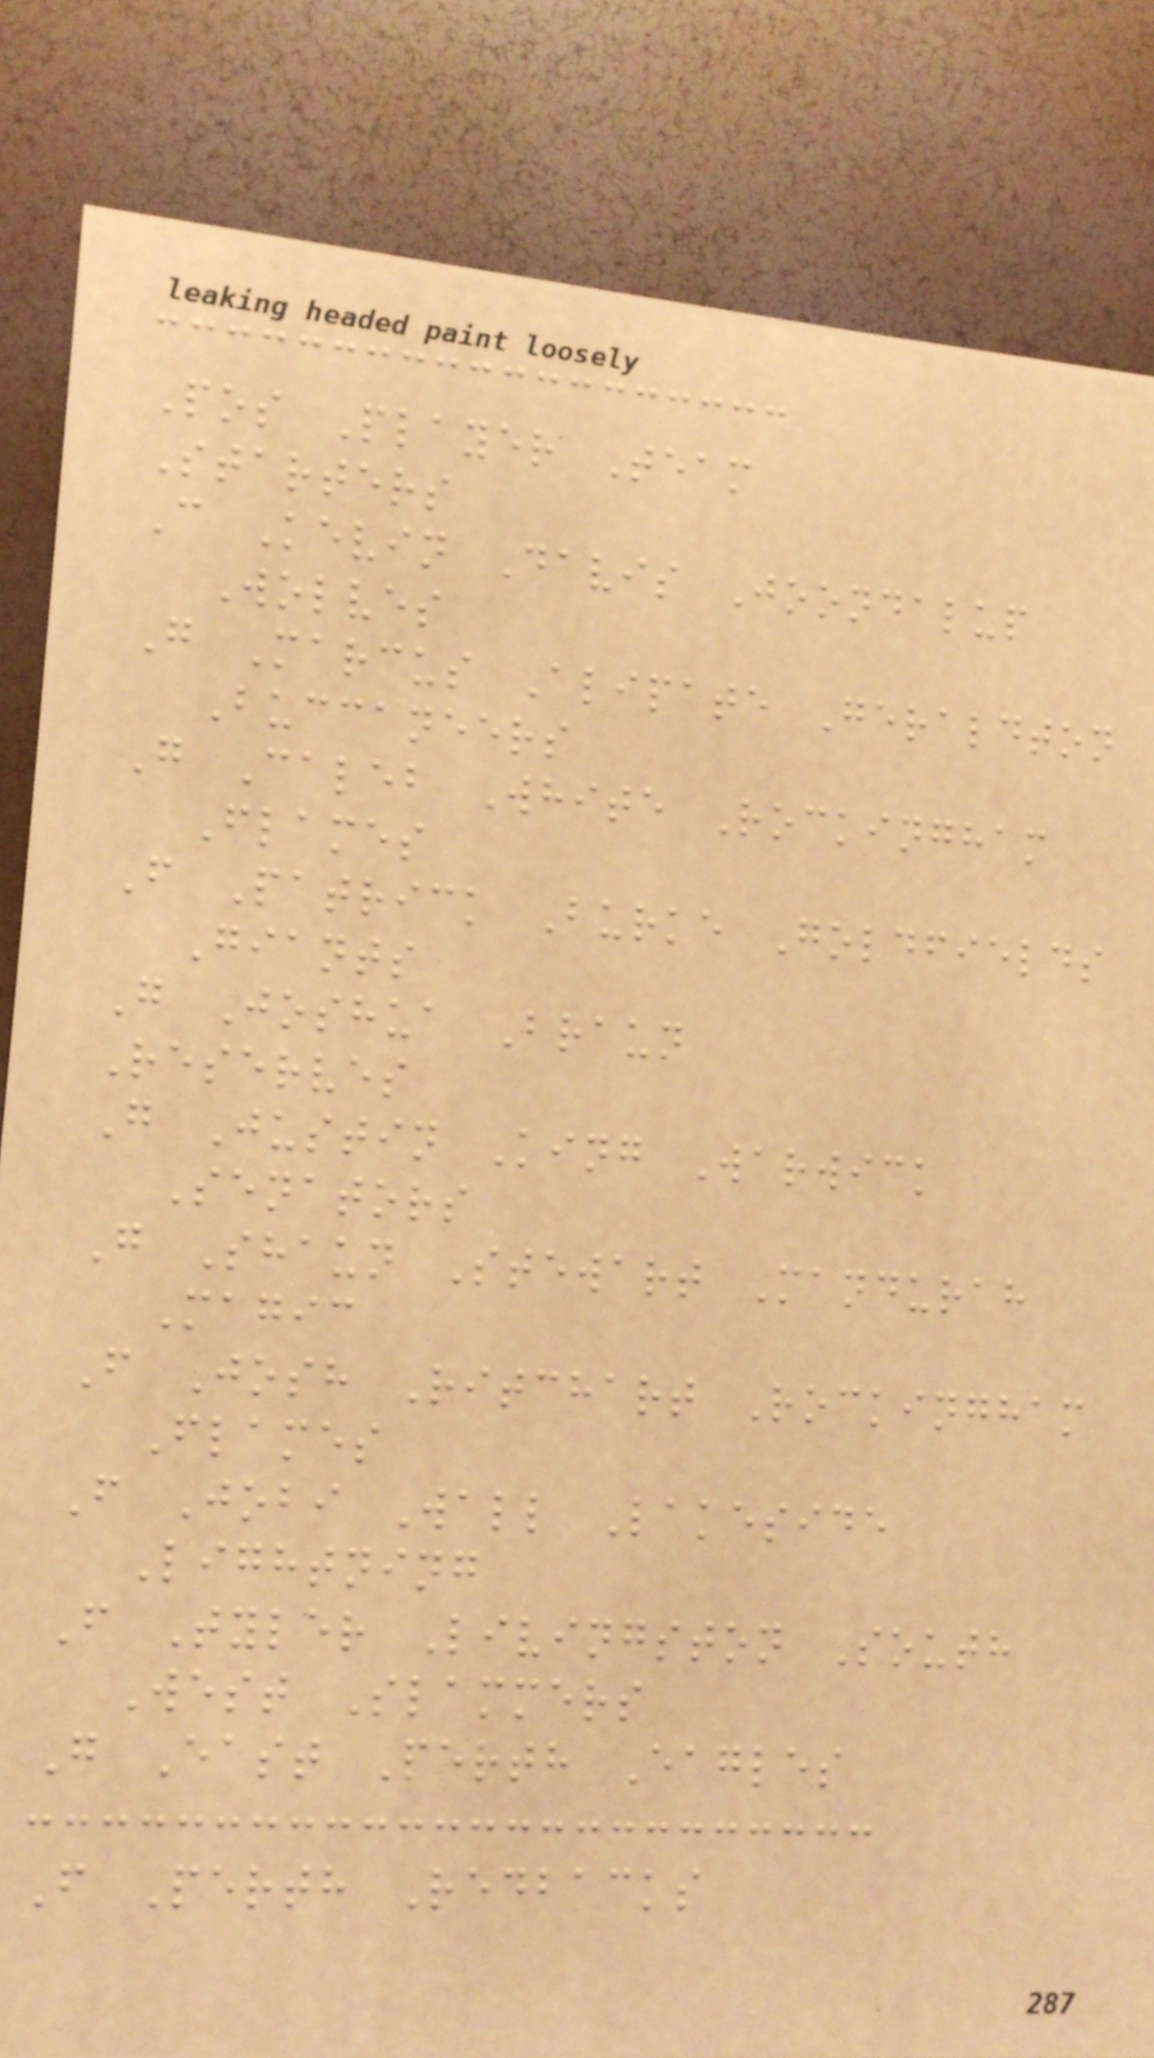Pos Player Team
Starters
C Kevin Davis Joondalup
Wolves
G Marcus Alipate Geraldton
Buccaneers
G Caleb White Rockingham
Flames
F Patrick Burke Goldfields
Giants
G Joshua Braun
Reserves
G Justin King Warwick
Senators
G Shaun Stewart Mandurah
Magic
F Josh Ritchart Rockingham
Flames
F Jobi Wall Lakeside
Lightning
F Tyler Livingston South
West Slammers
G East Perth Eagles
F Perth Redbacks
